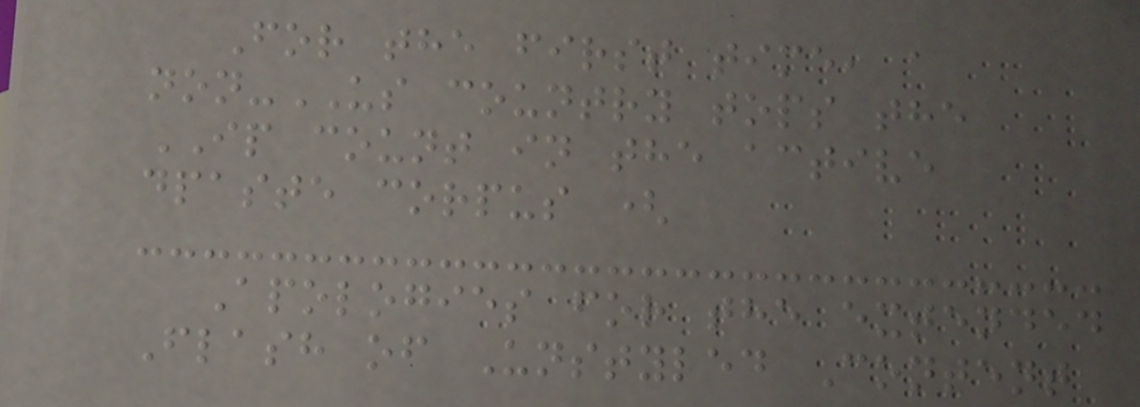For the first time, a
non-US country tops the
IP count in the active
dpaste corpus (
Apologies for the extended
Flash of Unstyled Content
